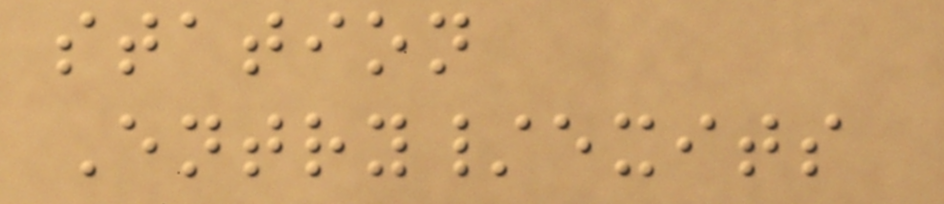station
Entry/exits
